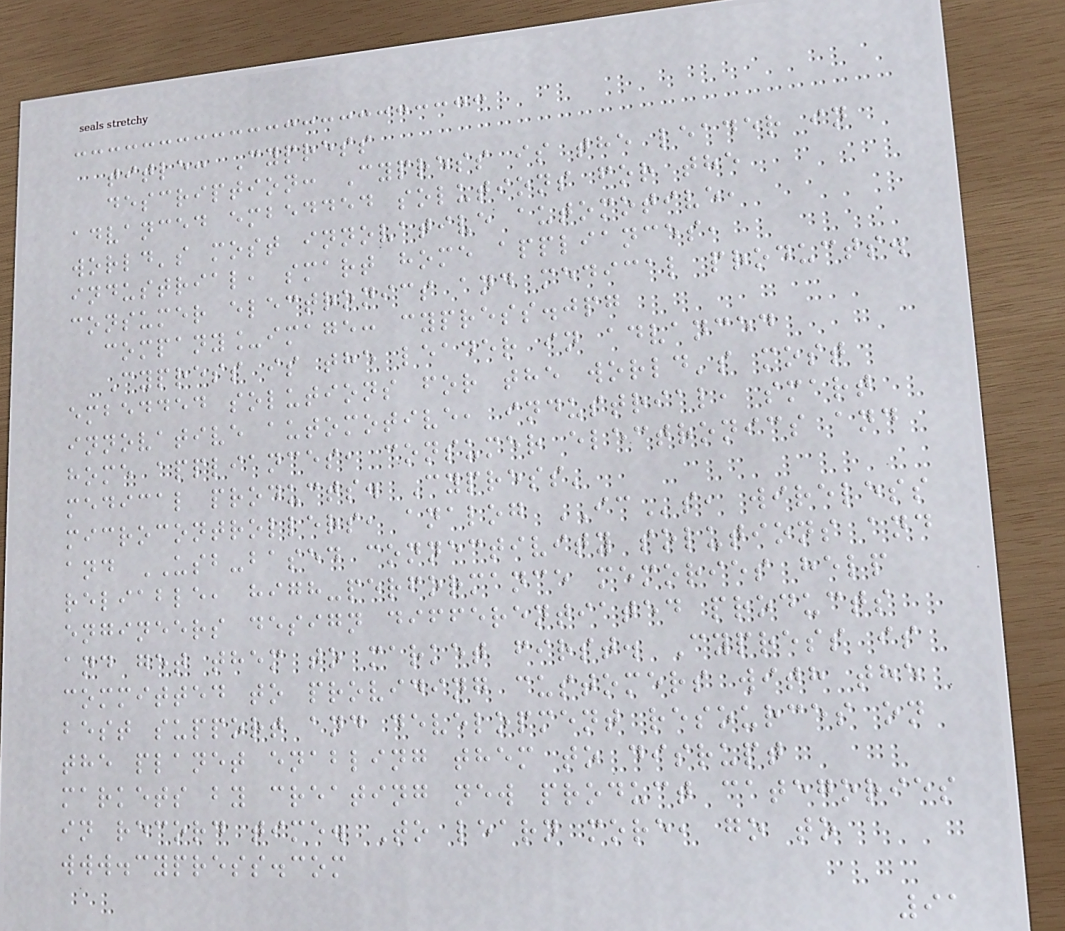title: Cypress
description: Cypress is the leader in
advanced embedded solutions for the
world's most innovative automotive,
industrial, smart home appliances,
consumer electronics and medical products.
company_image: cypress.jpg
Cypress is the leader in advanced
embedded solutions for the world's most
innovative automotive, industrial, smart
home appliances, consumer electronics and
medical products. Cypress'
microcontrollers, analog ICs, wireless
and USB-based connectivity solutions and
reliable, high-performance memories help
engineers design differentiated products
and get them to market first. Cypress is
committed to providing customers with the
best support and development resources on
the planet enabling them to disrupt
markets by creating new product categories
in record time. To learn more, go to
www.cypress.com
91
